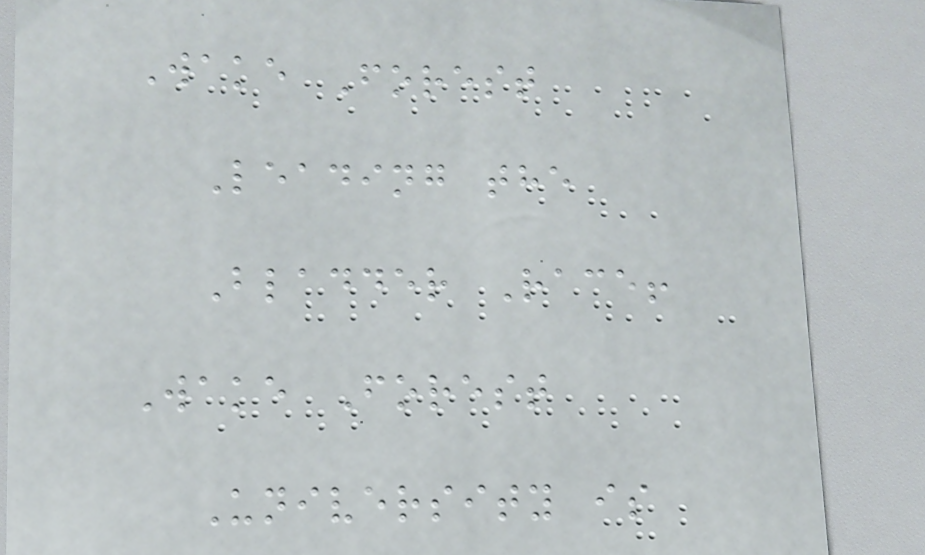Wake Forest
Leading the
Bladder Race!
Wake Forest
University is
